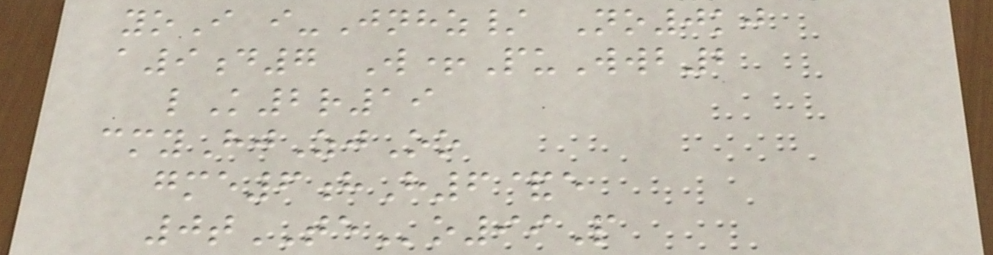yoI i-Jnhz/ No0kj
a9d7 W+PuWwb2
lK2r19
cmyHjZjOo
gme6hH6&e
0tTEo99P
